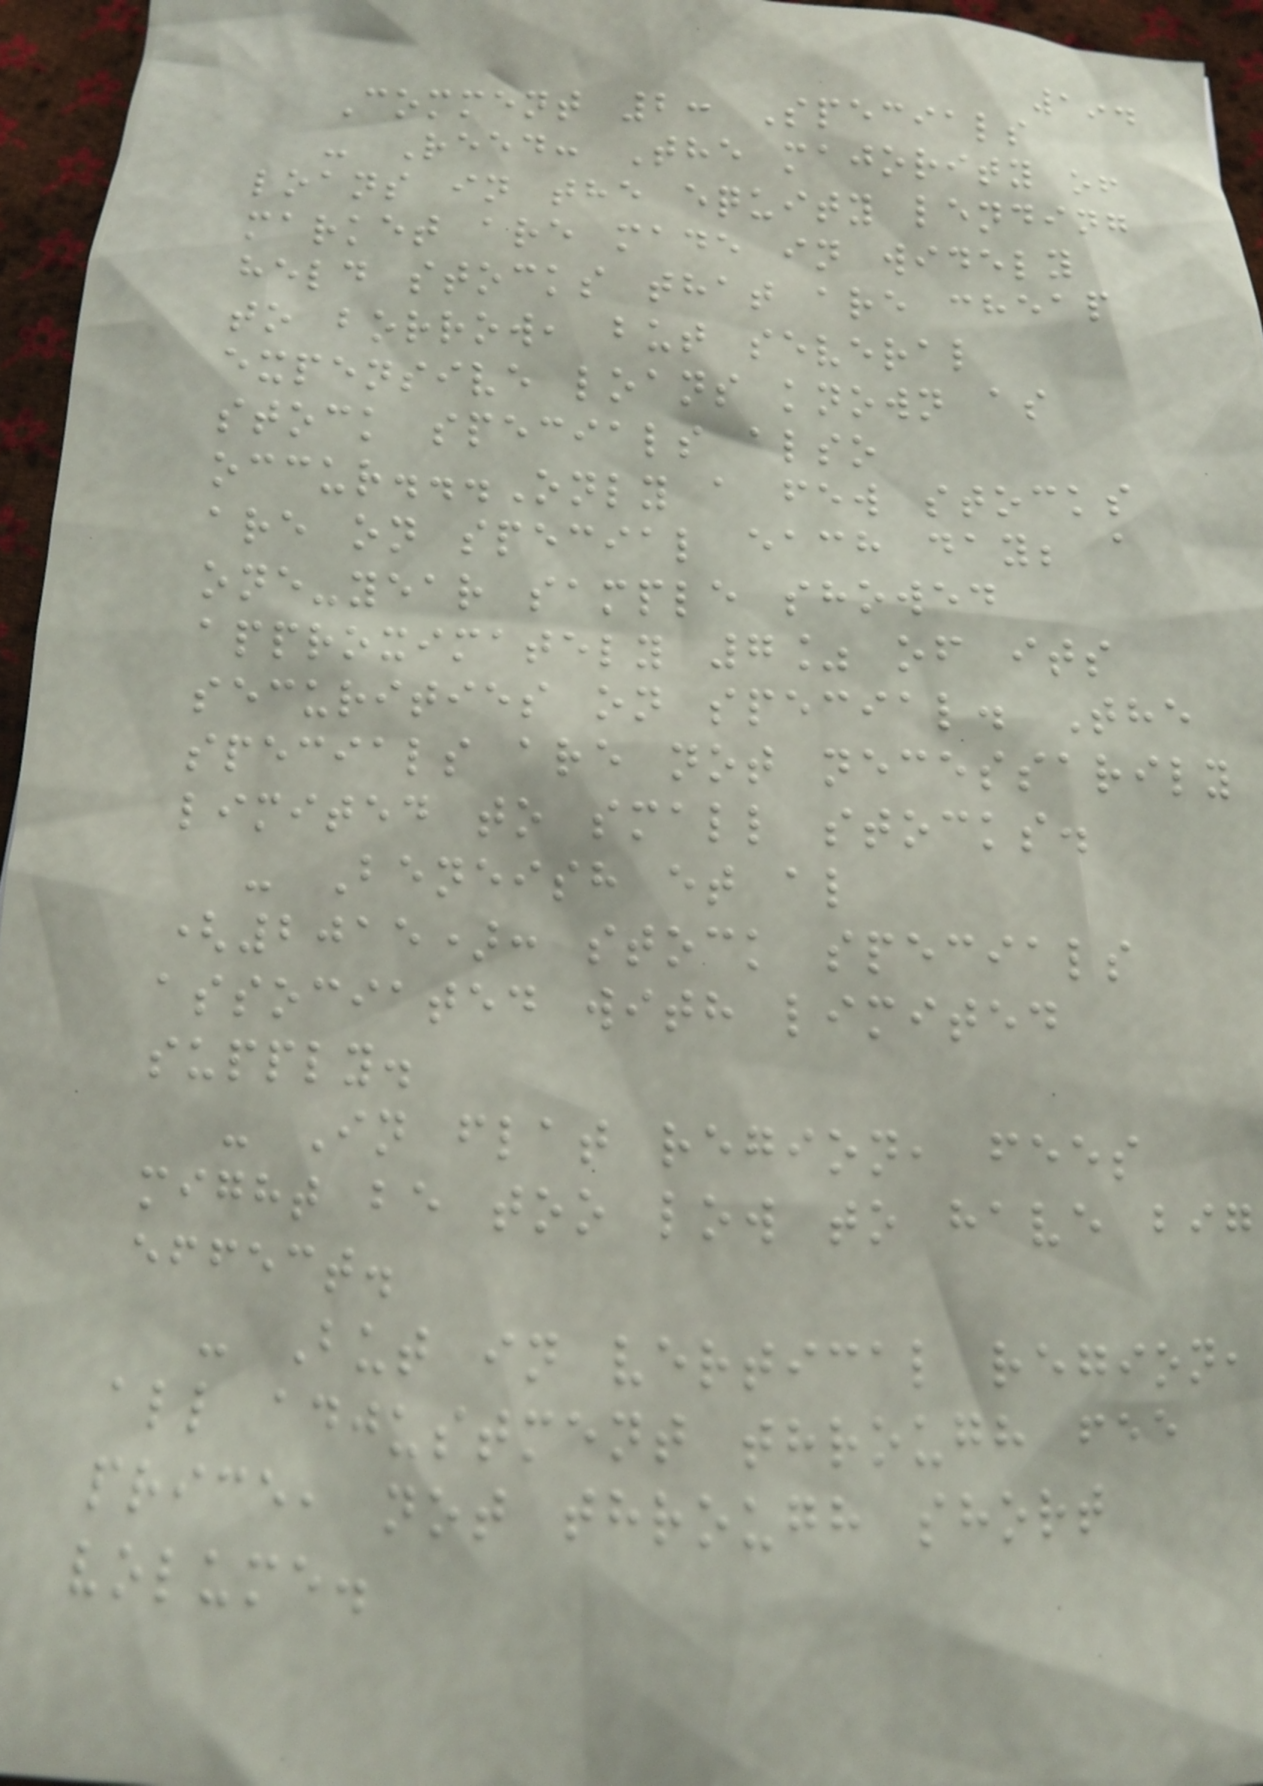194
Comment 2: Specials
- Reed: The majority of
loans in the equity lending
market are made in widely
held stocks that are cheap
to borrow, but several
expensive loans known as
stock specials also
occur...Only a few stocks
are on special each day; a
one-year sample showed
approximately 7% of its
securities on special. The
specials are not necessarily
limited to small stocks.
- Beneish et al
(2015): stock specials
associated with limited
supply.
- In flat region, fees
might be too low to have big
effect.
- But in vertical region,
all adjustment through fee
price, not through short
volume.
